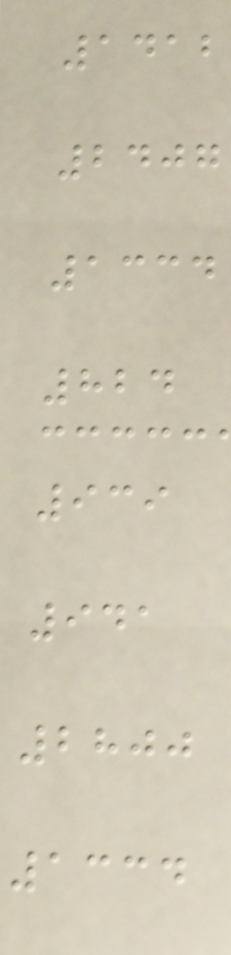1412
2407
1334
824
939
941
2800
1334
